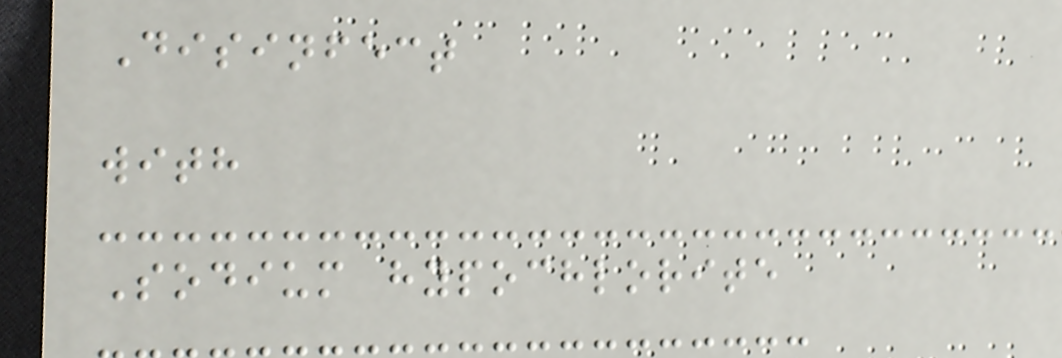Disinfect
with
Sodium hypochlorite
